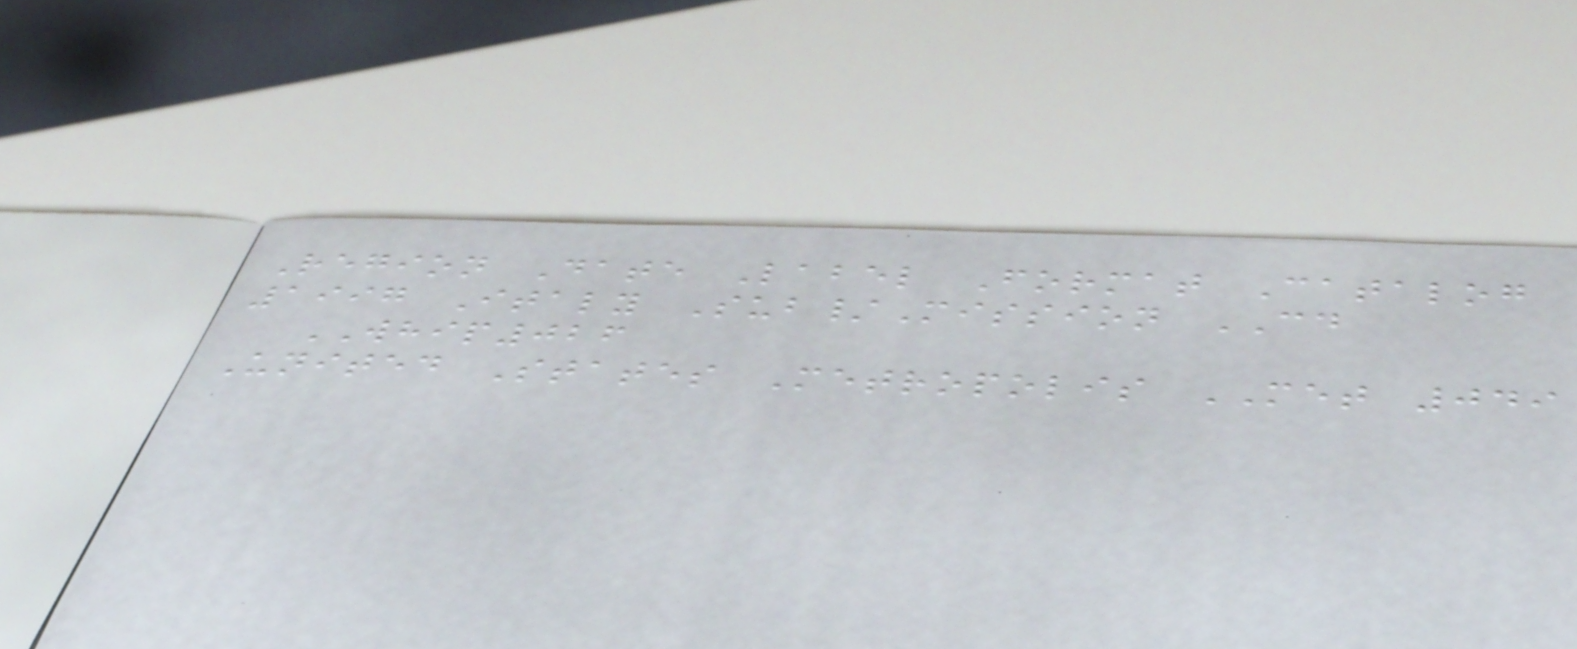Region Date Label Format Catalog
1997 Italy Sub/Mission CD
WHIP026
United States Metropolis MET 049
